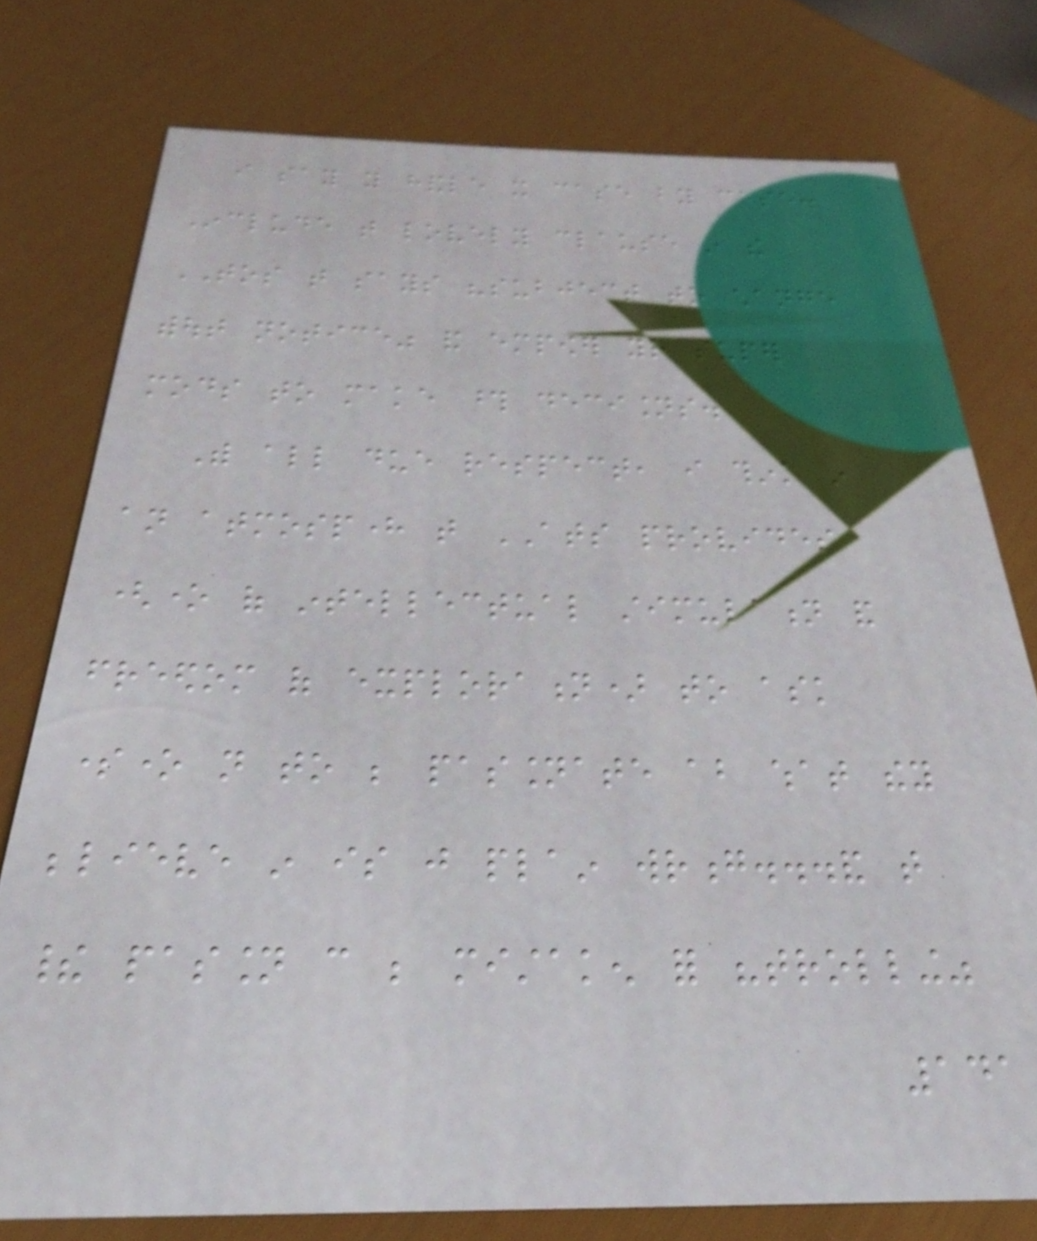i say you handle it case by case.
Include that lovely clause in the
TOS that says "subject to change
without notice" and empower your super
mods to make those decisions.
With all due respect, i think in
an atmosphere that ATS provides
(one of intellectual stimulation and
freedom of exploration) to ask
someone not to be passionate about what they
believe in is just plain wrong...and that
their passion can be mistaken for "trolling"
141
